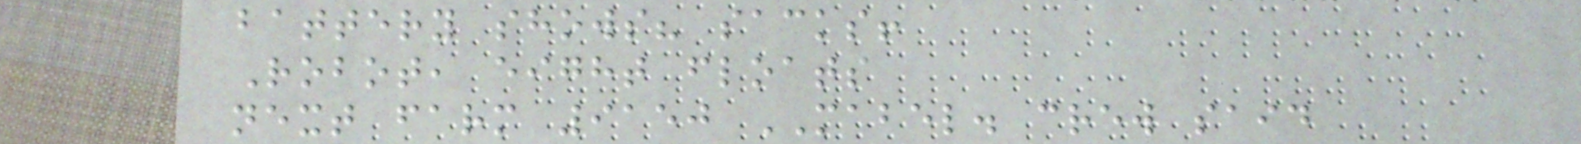battery shows? sacks!
Robot, eight floats
next farm 9150 MABEL. crew said
